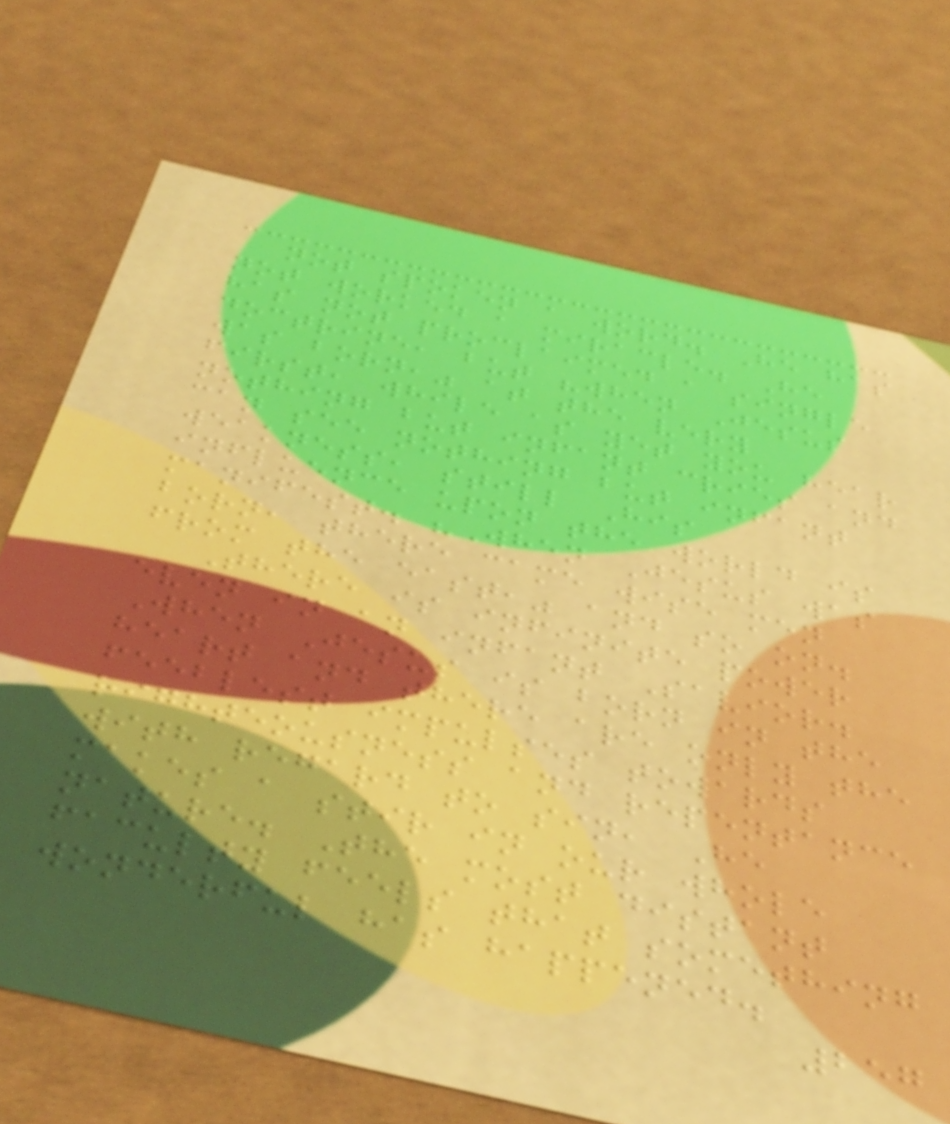not spoken a word. He has
not worked a miracle. He
has not proclaimed a single
doctrine, but "when Jesus
was born," at the very
first, while as yet you hear
nothing but infant cries and
can see nothing but infant
weakness, still His
influence upon the world is
manifest. "When Jesus was
born, there came wise men
from the east," and so on.
There is infinite power
even in an infant Savior.
When Jesus is born in the
heart and there are only the
feeblest impulses towards
righteousness and repentance
with regard to sin, He
makes a stir in our whole
nature. The most distant
faculty feels that something
wonderful has happened.
257
